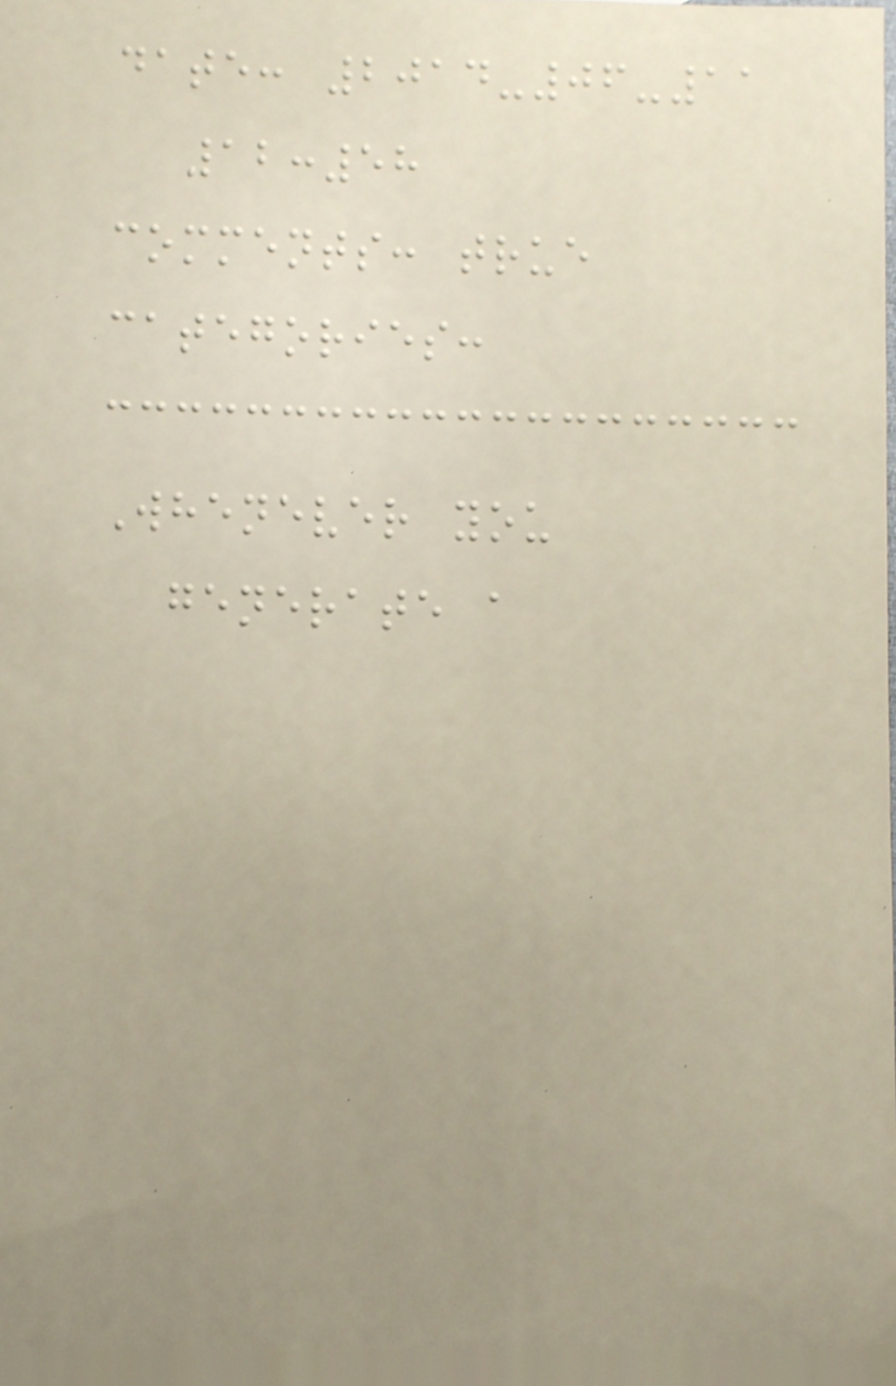date: 2014-06-11
12:58
comments: true
categories:
Whenever you
generate a
